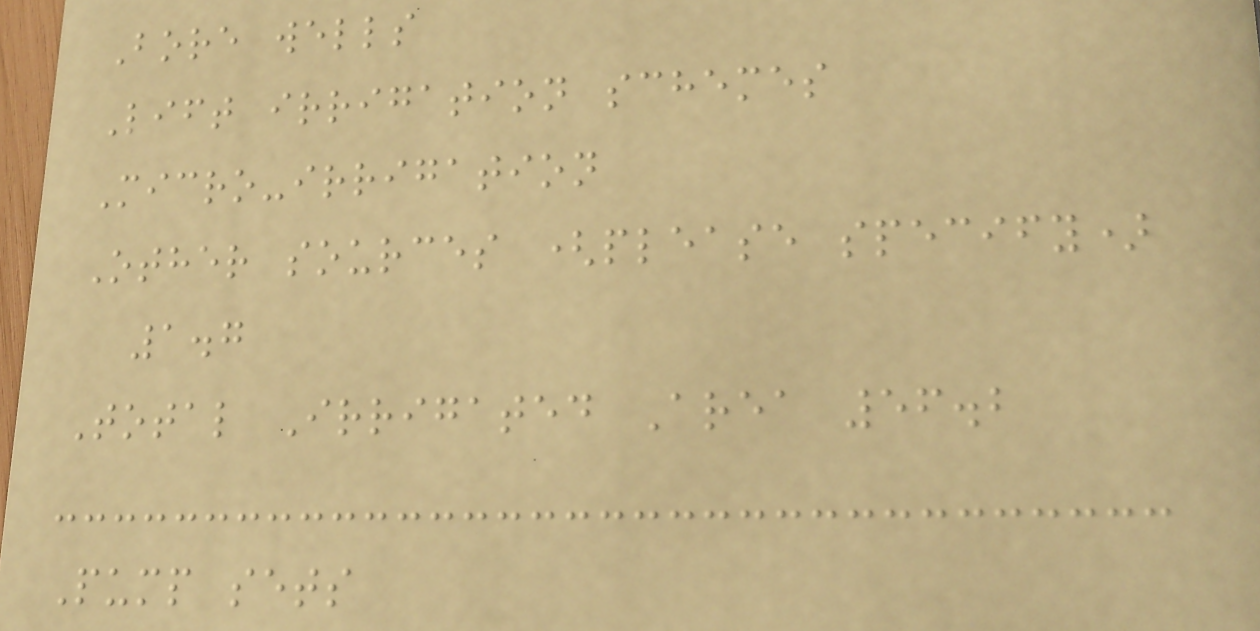Bore wells
Lift irrigation schemes
Micro-irrigation
Other sources (please specify)
1.7
Total Irrigated Area 56.2
Pump sets
